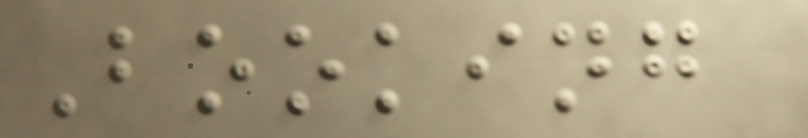Booking
